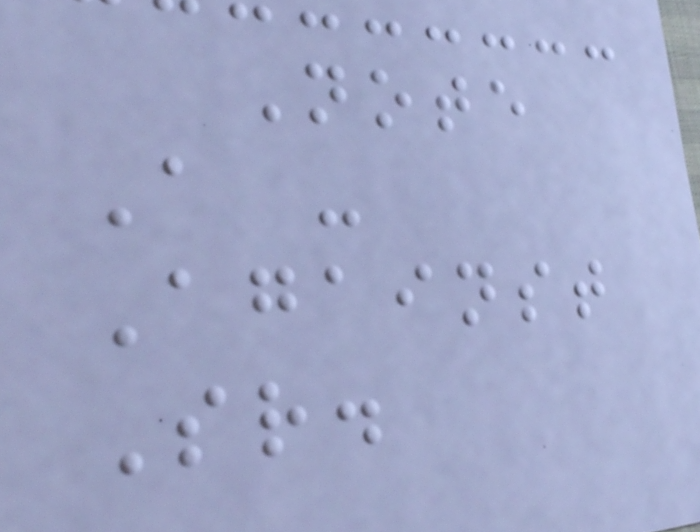Note
A -
Against
Sr.
